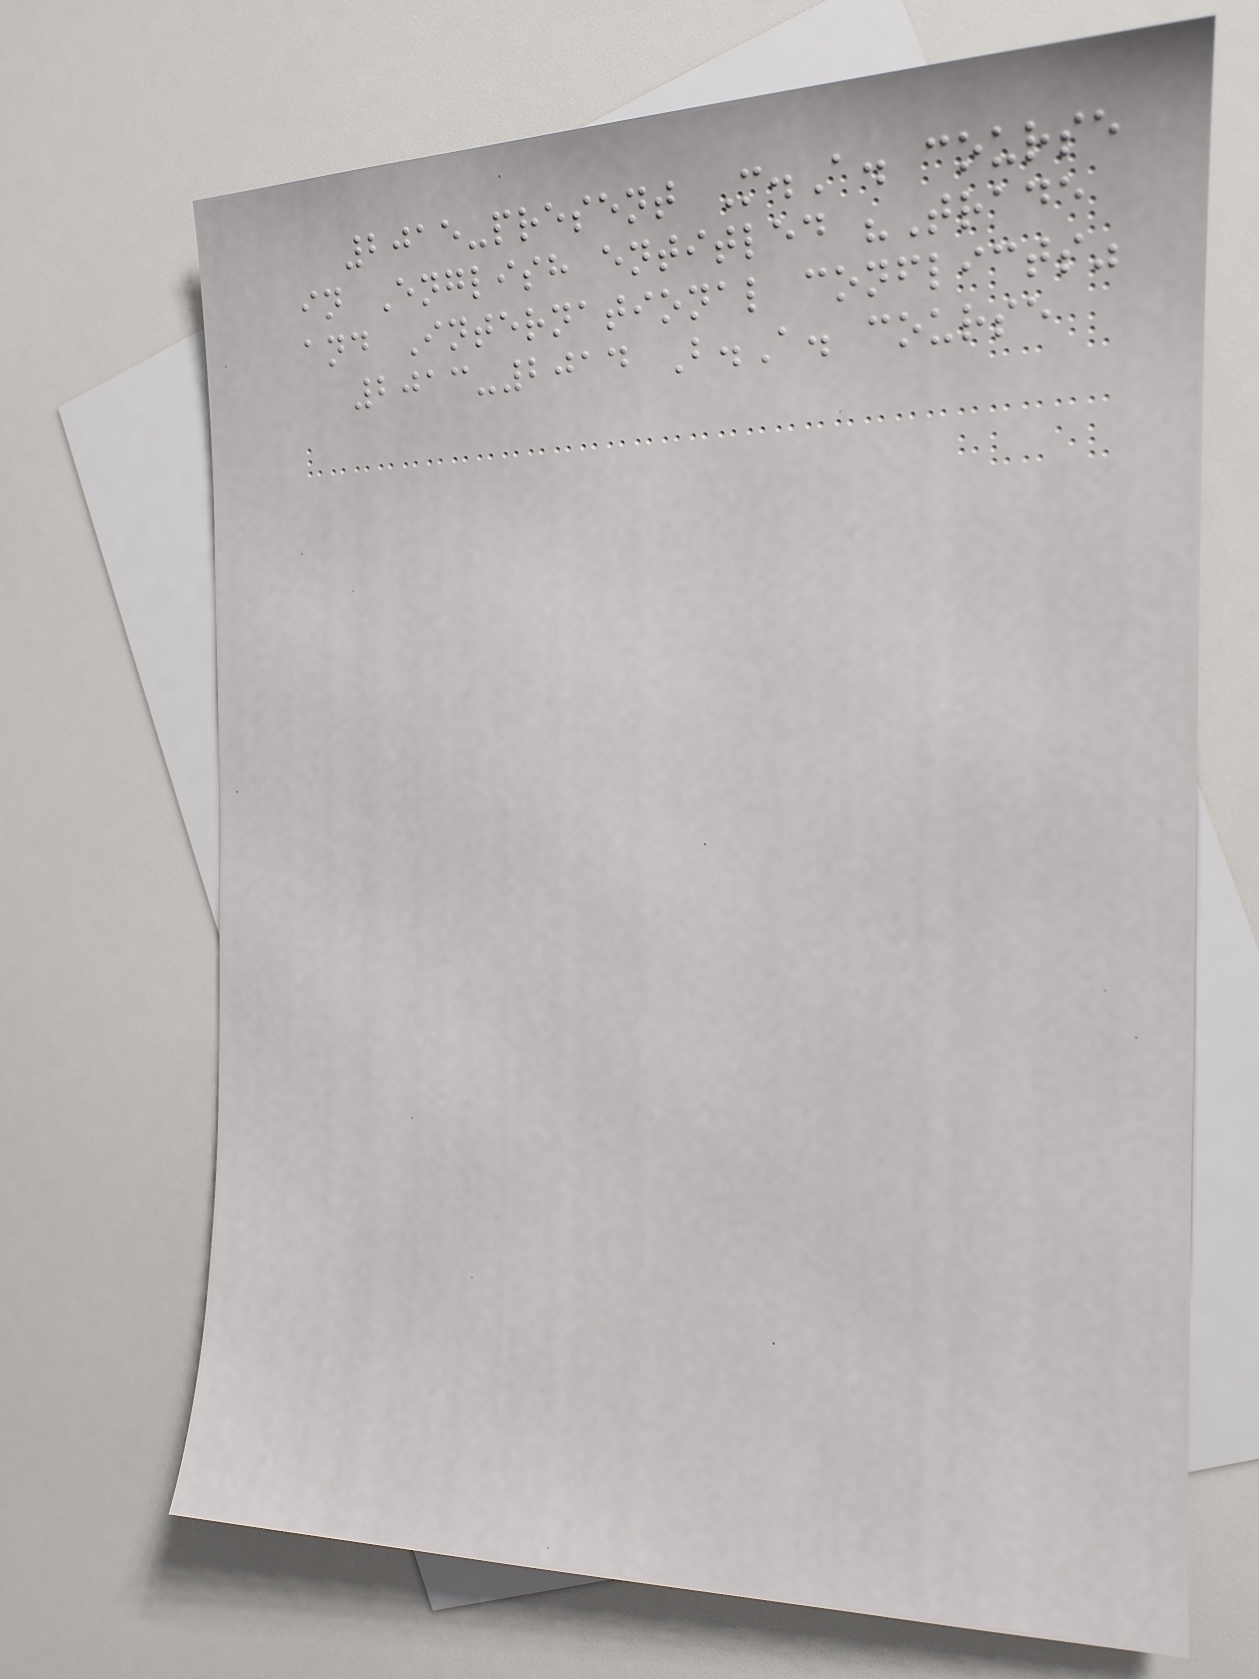2015-present M.A. course
in English entitled "Trade
and International conflicts"
2013-2014 B.A. course
